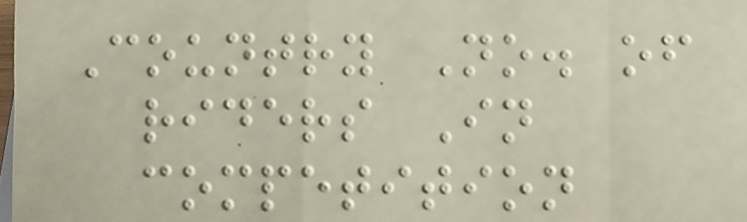Country No. of
riders In
competition
